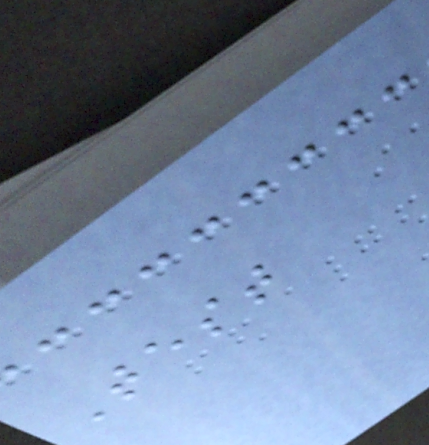Test
